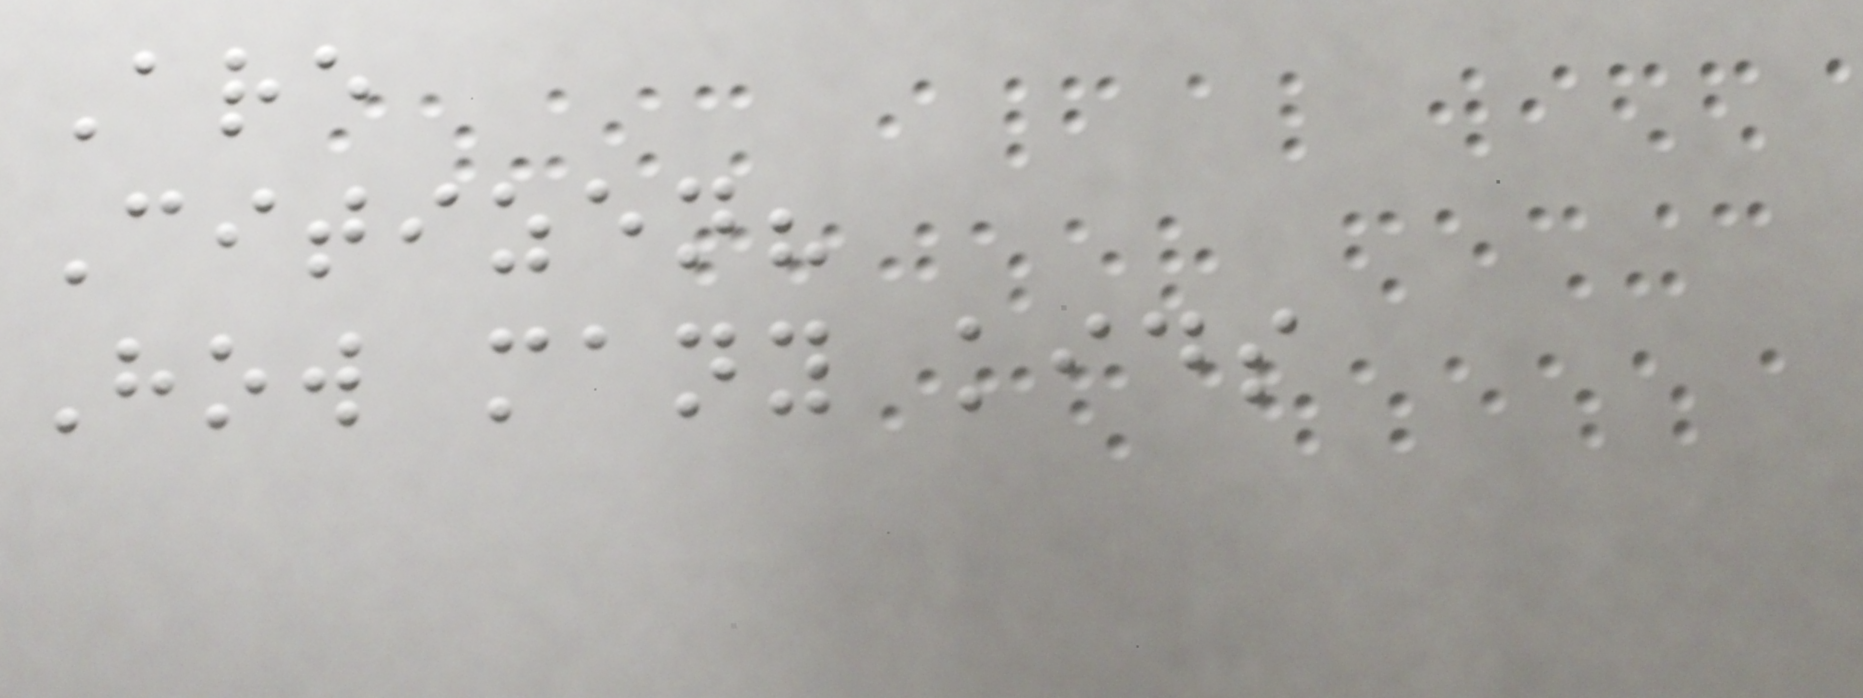Are
Citizen?
How many kids
